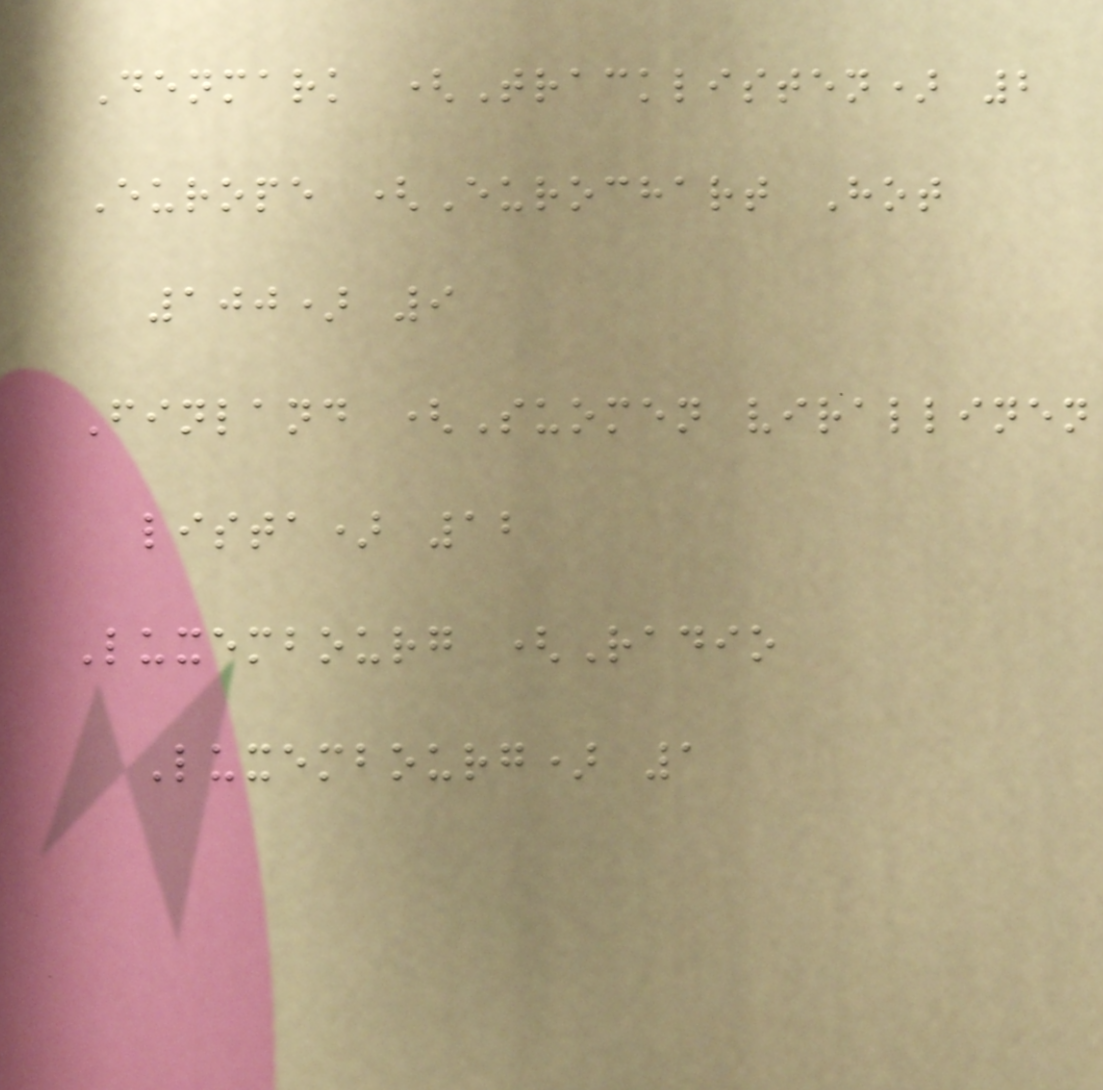Denmark (Tracklisten) 2
Europe (Eurochart Hot
100) 9
Finland (Suomen virallinen
lista) 12
Luxembourg (Radio
Luxembourg) 1
